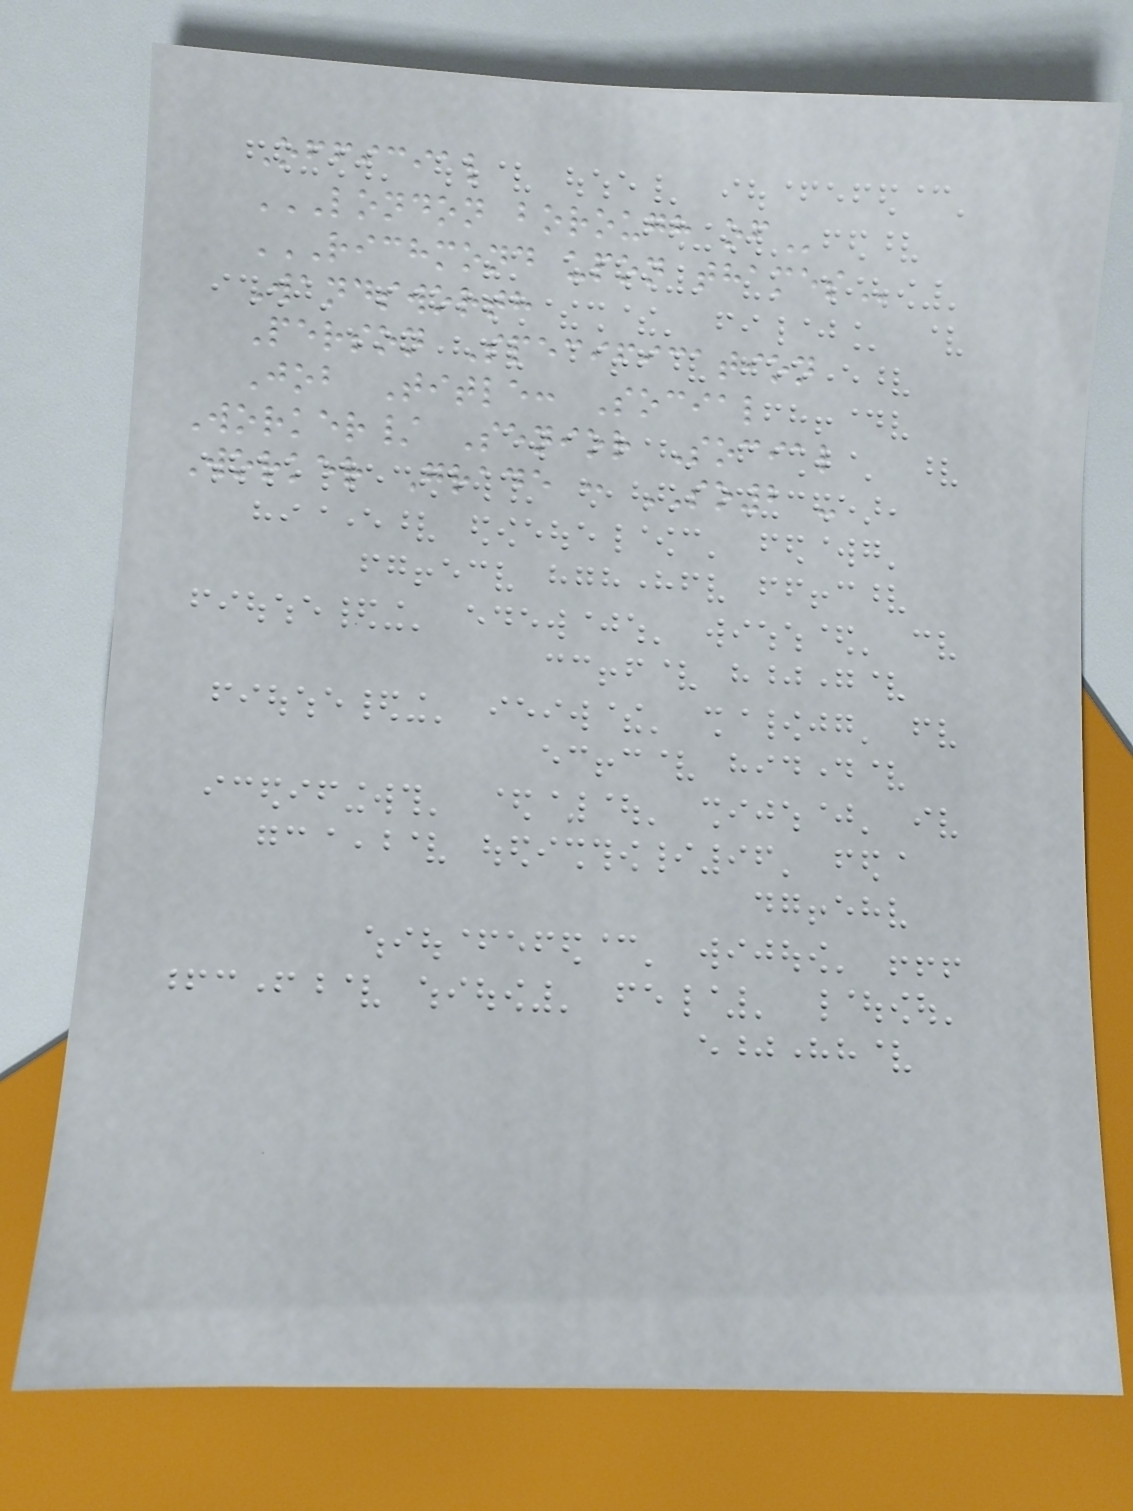Official
LONDON BOROUGH OF
RICHMOND UPON THAMES
Wandsworth
Person Specification
Job Title: Social
Worker/ Senior Social
Worker Grade : SO2 -
